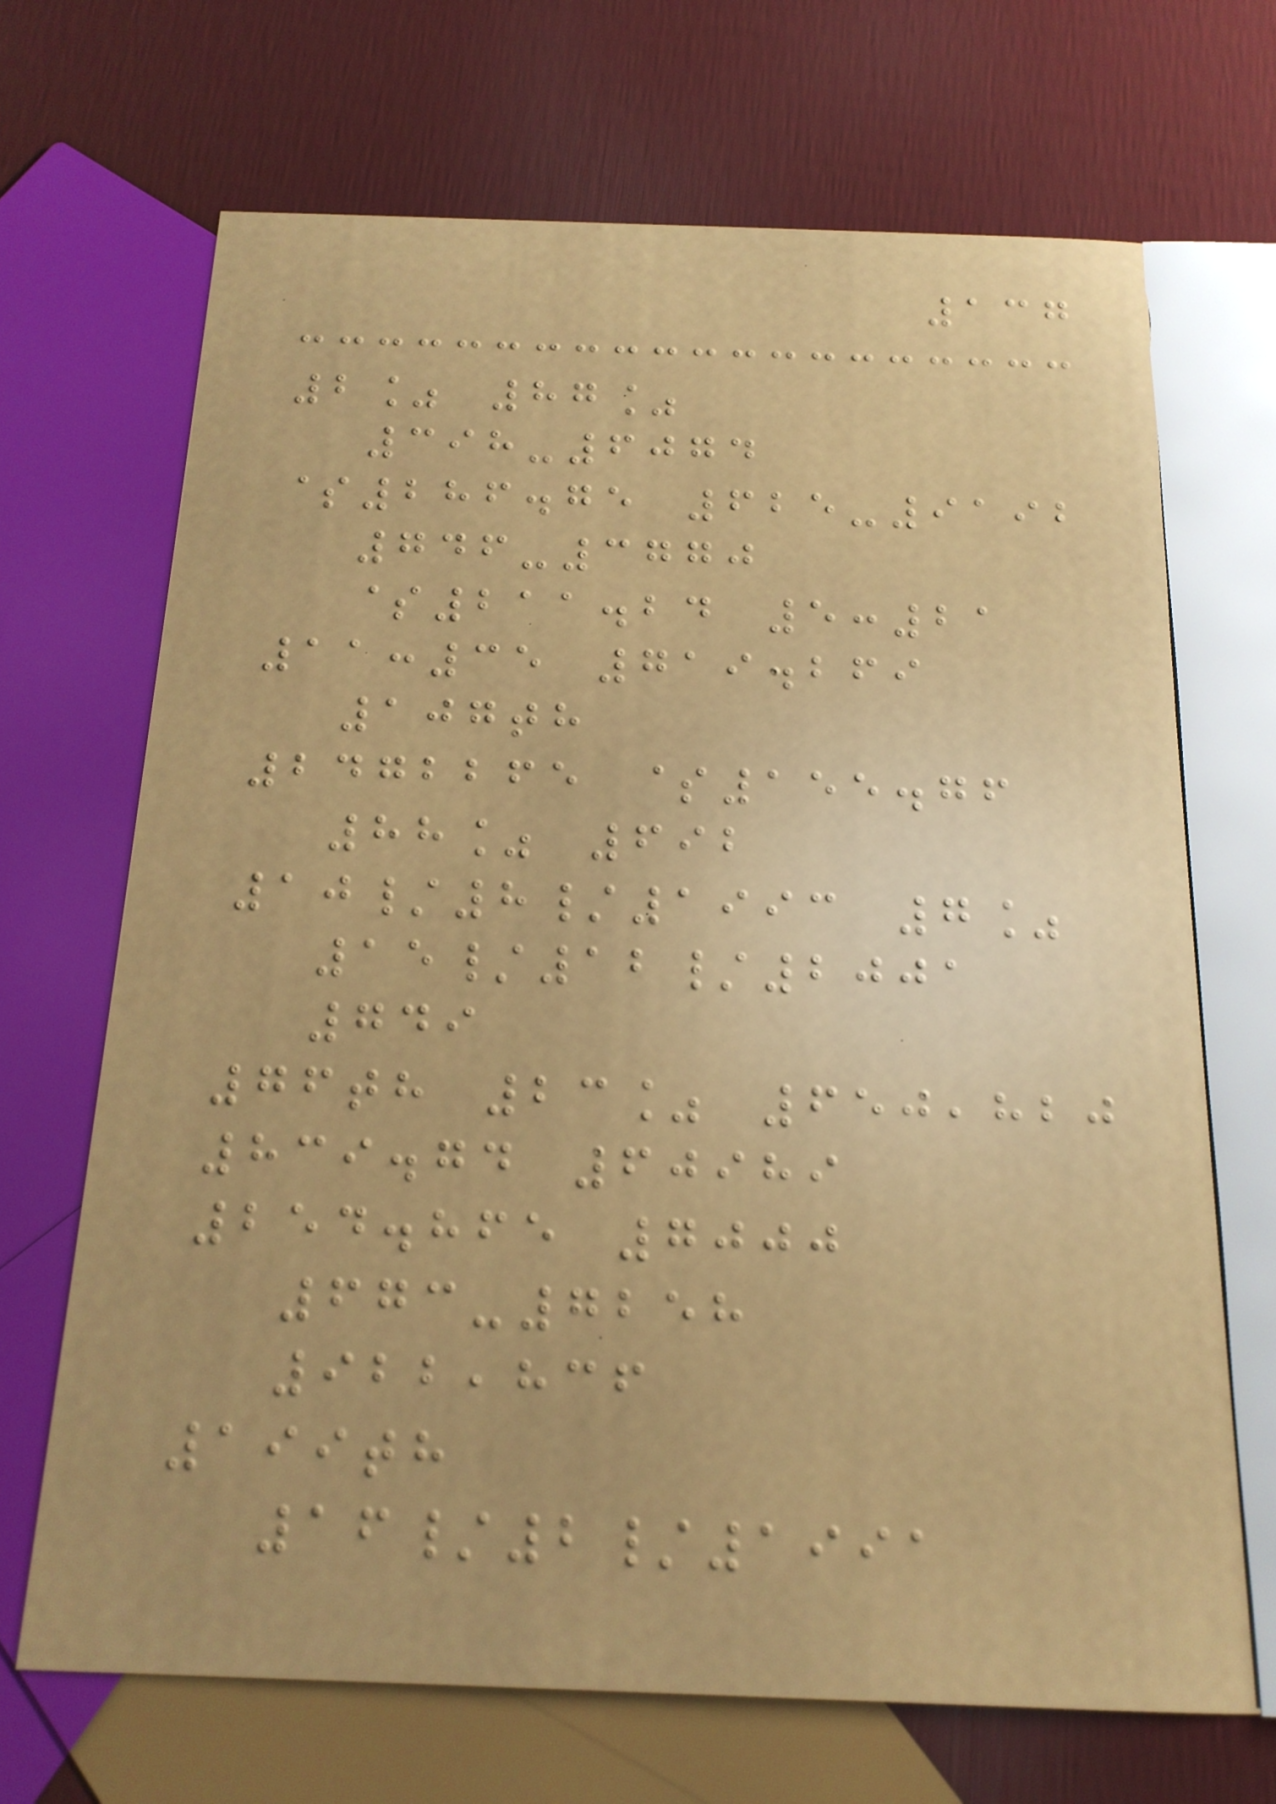137
2% 87%
398-6074
$286.75 625-9192
746-3770
$211.24 5:21
11:35 719.269
107th
2472265 $155.76
88% 692
10/8/1993 7%
15/12/2001
749
76th 23% 650,820
839.74 60989
254.865 7000
673-7258
922,836
199th
16/2/1991
